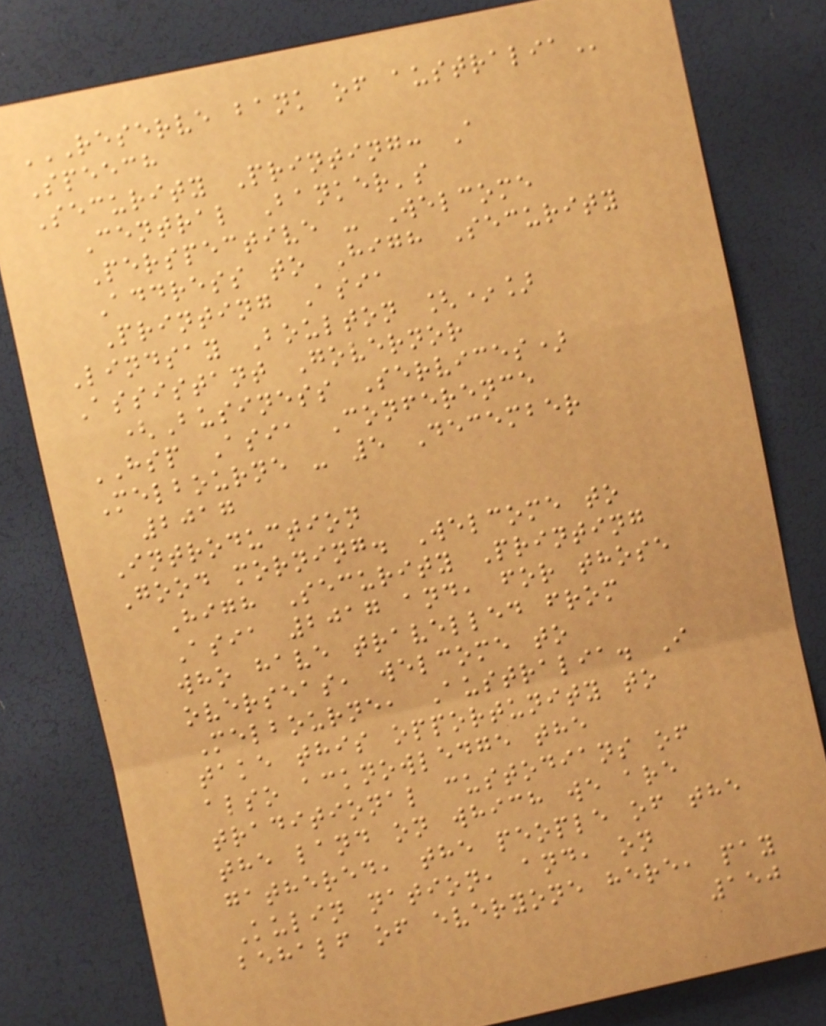RESERVE BANK OF AUSTRALIA
Speech
Security Printing: A
Central Banker's
Perspective - Welcome
Address to High Security
Printing Asia
Lindsay Boulton [*]
Assistant Governor
(Business Services)
HSP Asia Conference
Melbourne - 5 December
2017
Introduction
Good morning. Welcome to
High Security Printing
Asia 2017 and, for those
who have travelled from
overseas, welcome to
Melbourne, Australia. I
take this opportunity to
also acknowledge the
traditional custodians of
the land on which we are
gathered, the people of the
Kulin nation, and, on
behalf of everyone here, pay
150
